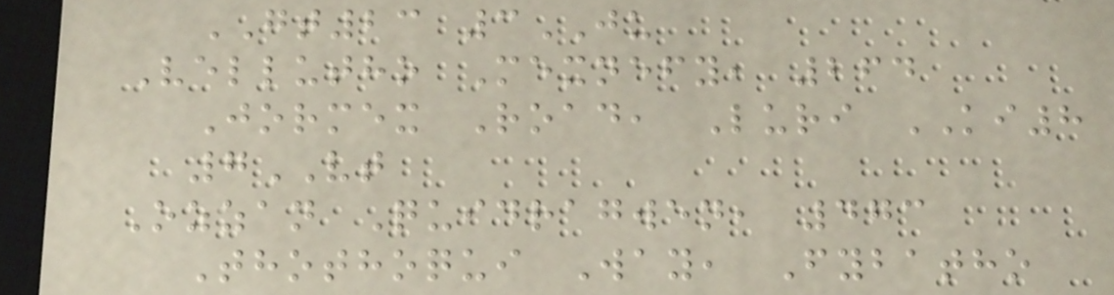GT23 3JU
Vellutho Mexnefy, 264
Jormex Road, Luri KI8
7VT
Ozzan Quidragwen, 473
Thothoqui Way, Fybatho
